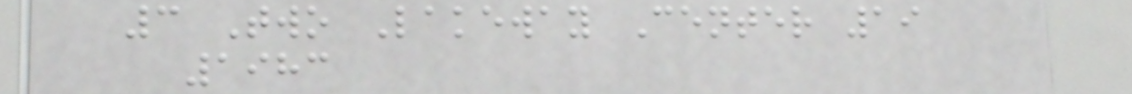3 Two Lakeway Center 19
1983
